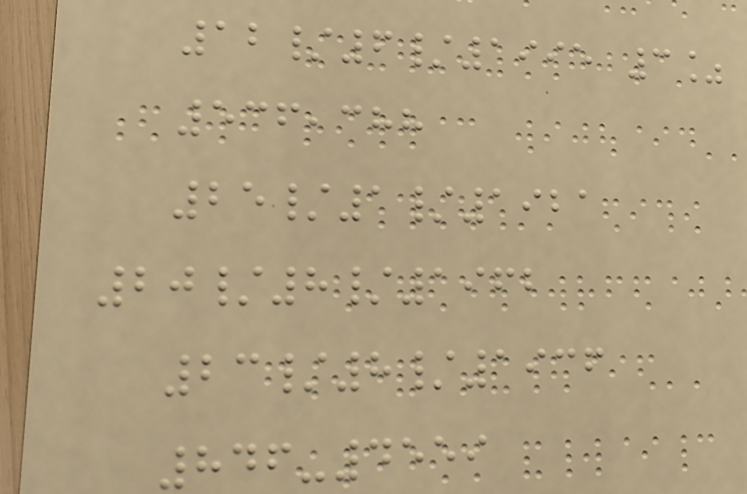12/6/1995 3%
536,388
25/1/1921
20/8/1962
23/8/1936
846-4559
